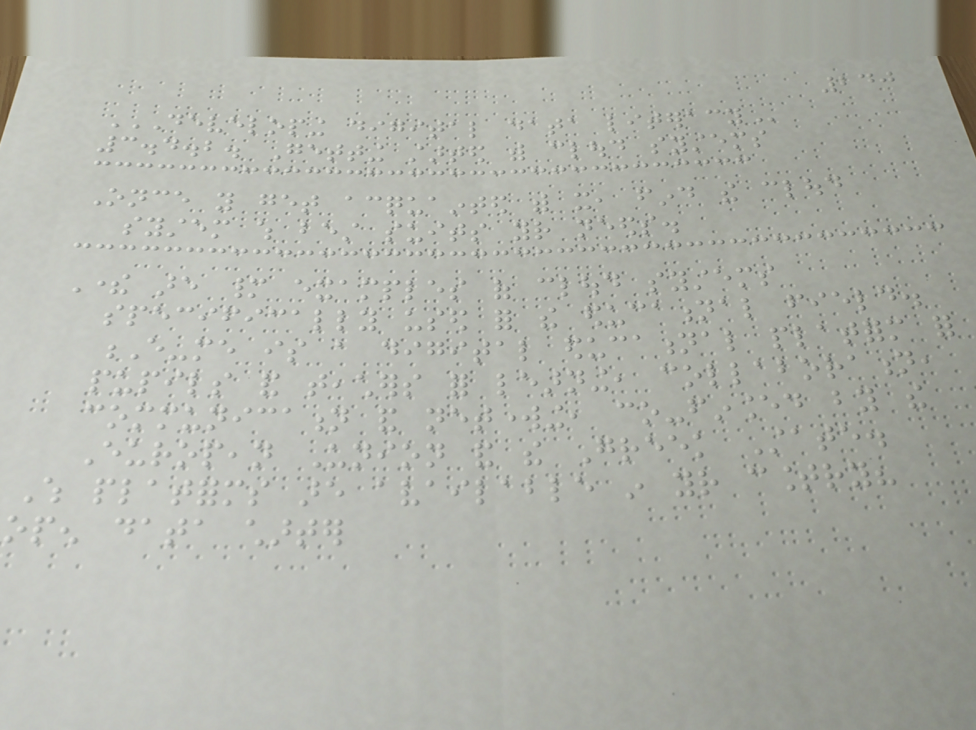240
DEVELOPING DIGITAL DATA LITERACY
3.4.2. Getting started with cloud systems
Once you get acquainted with it, find the cloud
system which best suits your needs.
There are many examples of cloud systems
specifically used for the educational field.
E-me is a digital educational platform for
pupils and teachers for learning, collaboration,
communication and networking, co-financed by the
European Union and the Greek State.
Which platforms are available in your country?
open data charter
